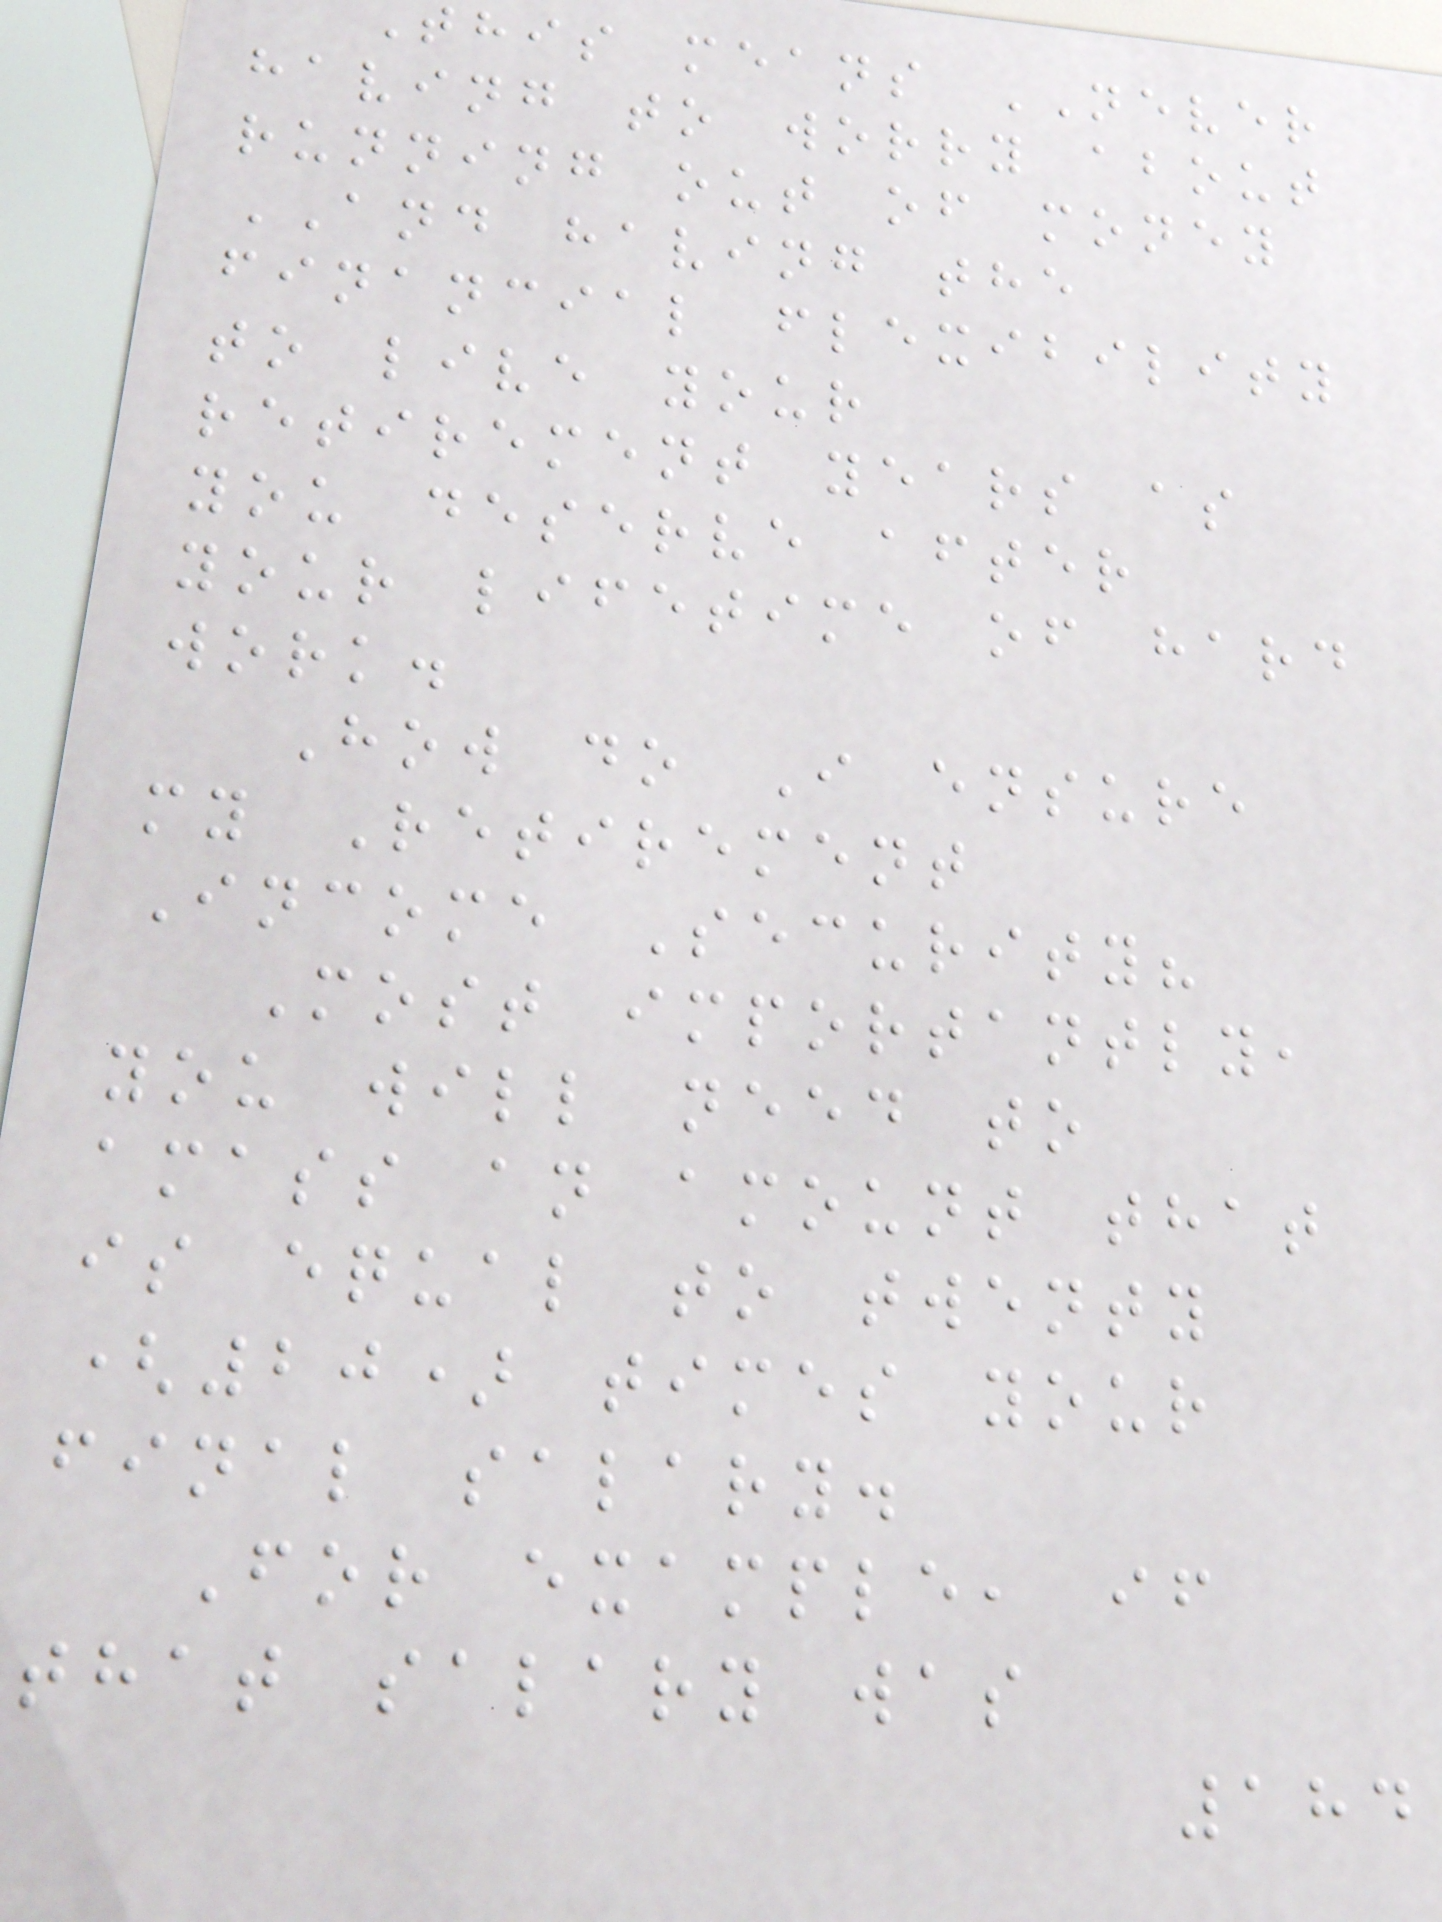this means NEVER
having to worry about
running out of money
AND having the
financial flexibility
to live your
retirement years as
you deserve after
your lifetime of hard
work.
How do I ensure
my Retirement
Income Security?
Most importantly,
you will need to
amass an amount that
is equal to twenty
(20) times your
final salary.
For example, if
that salary was
184
